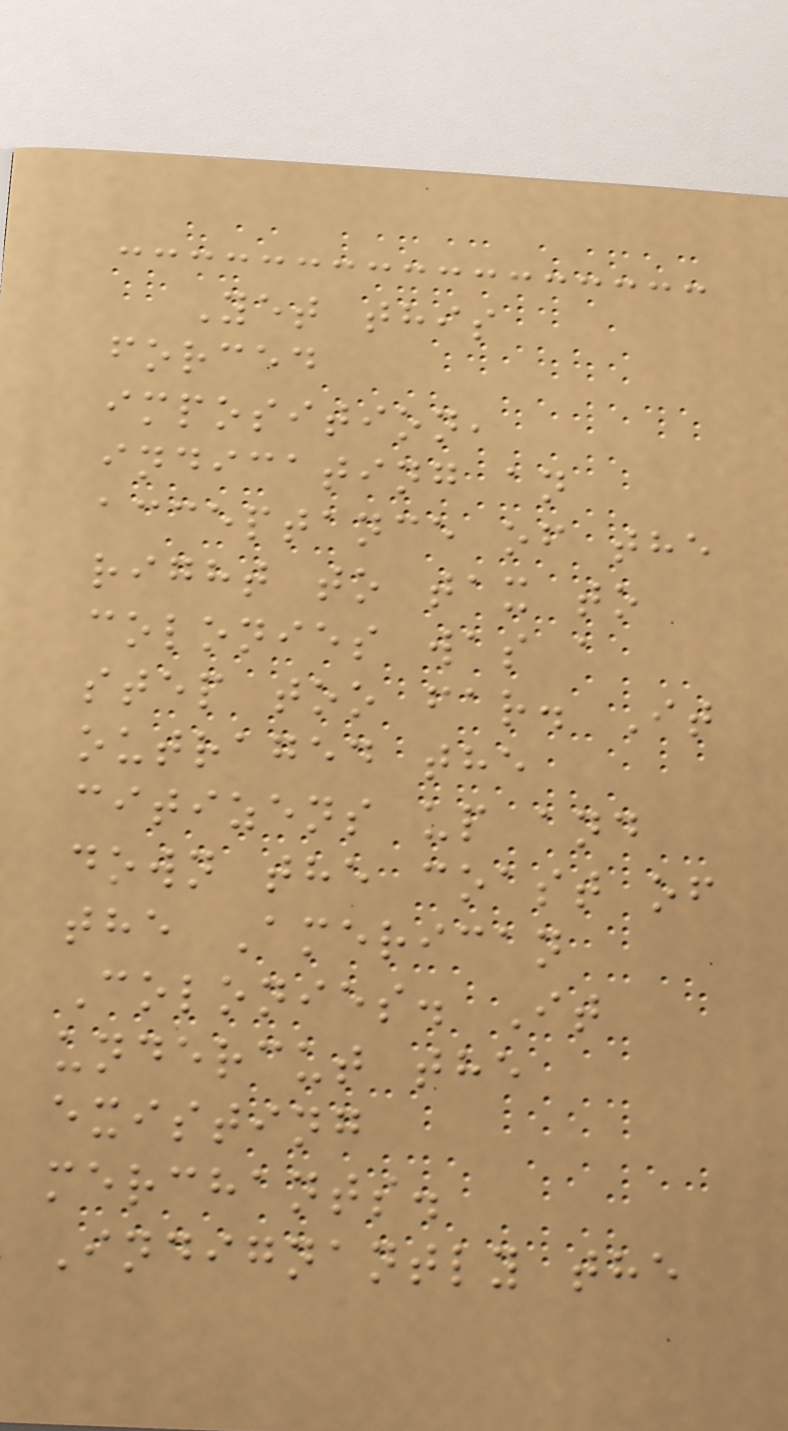Yet this
forced
imposition,
indicating an
acceptance of the
right to tax to
colonies was a
step too far. It
outraged the
citizens up and
down the coast of
the American
Colonies. It
undercut the
existing
merchants.
Indignantly the
